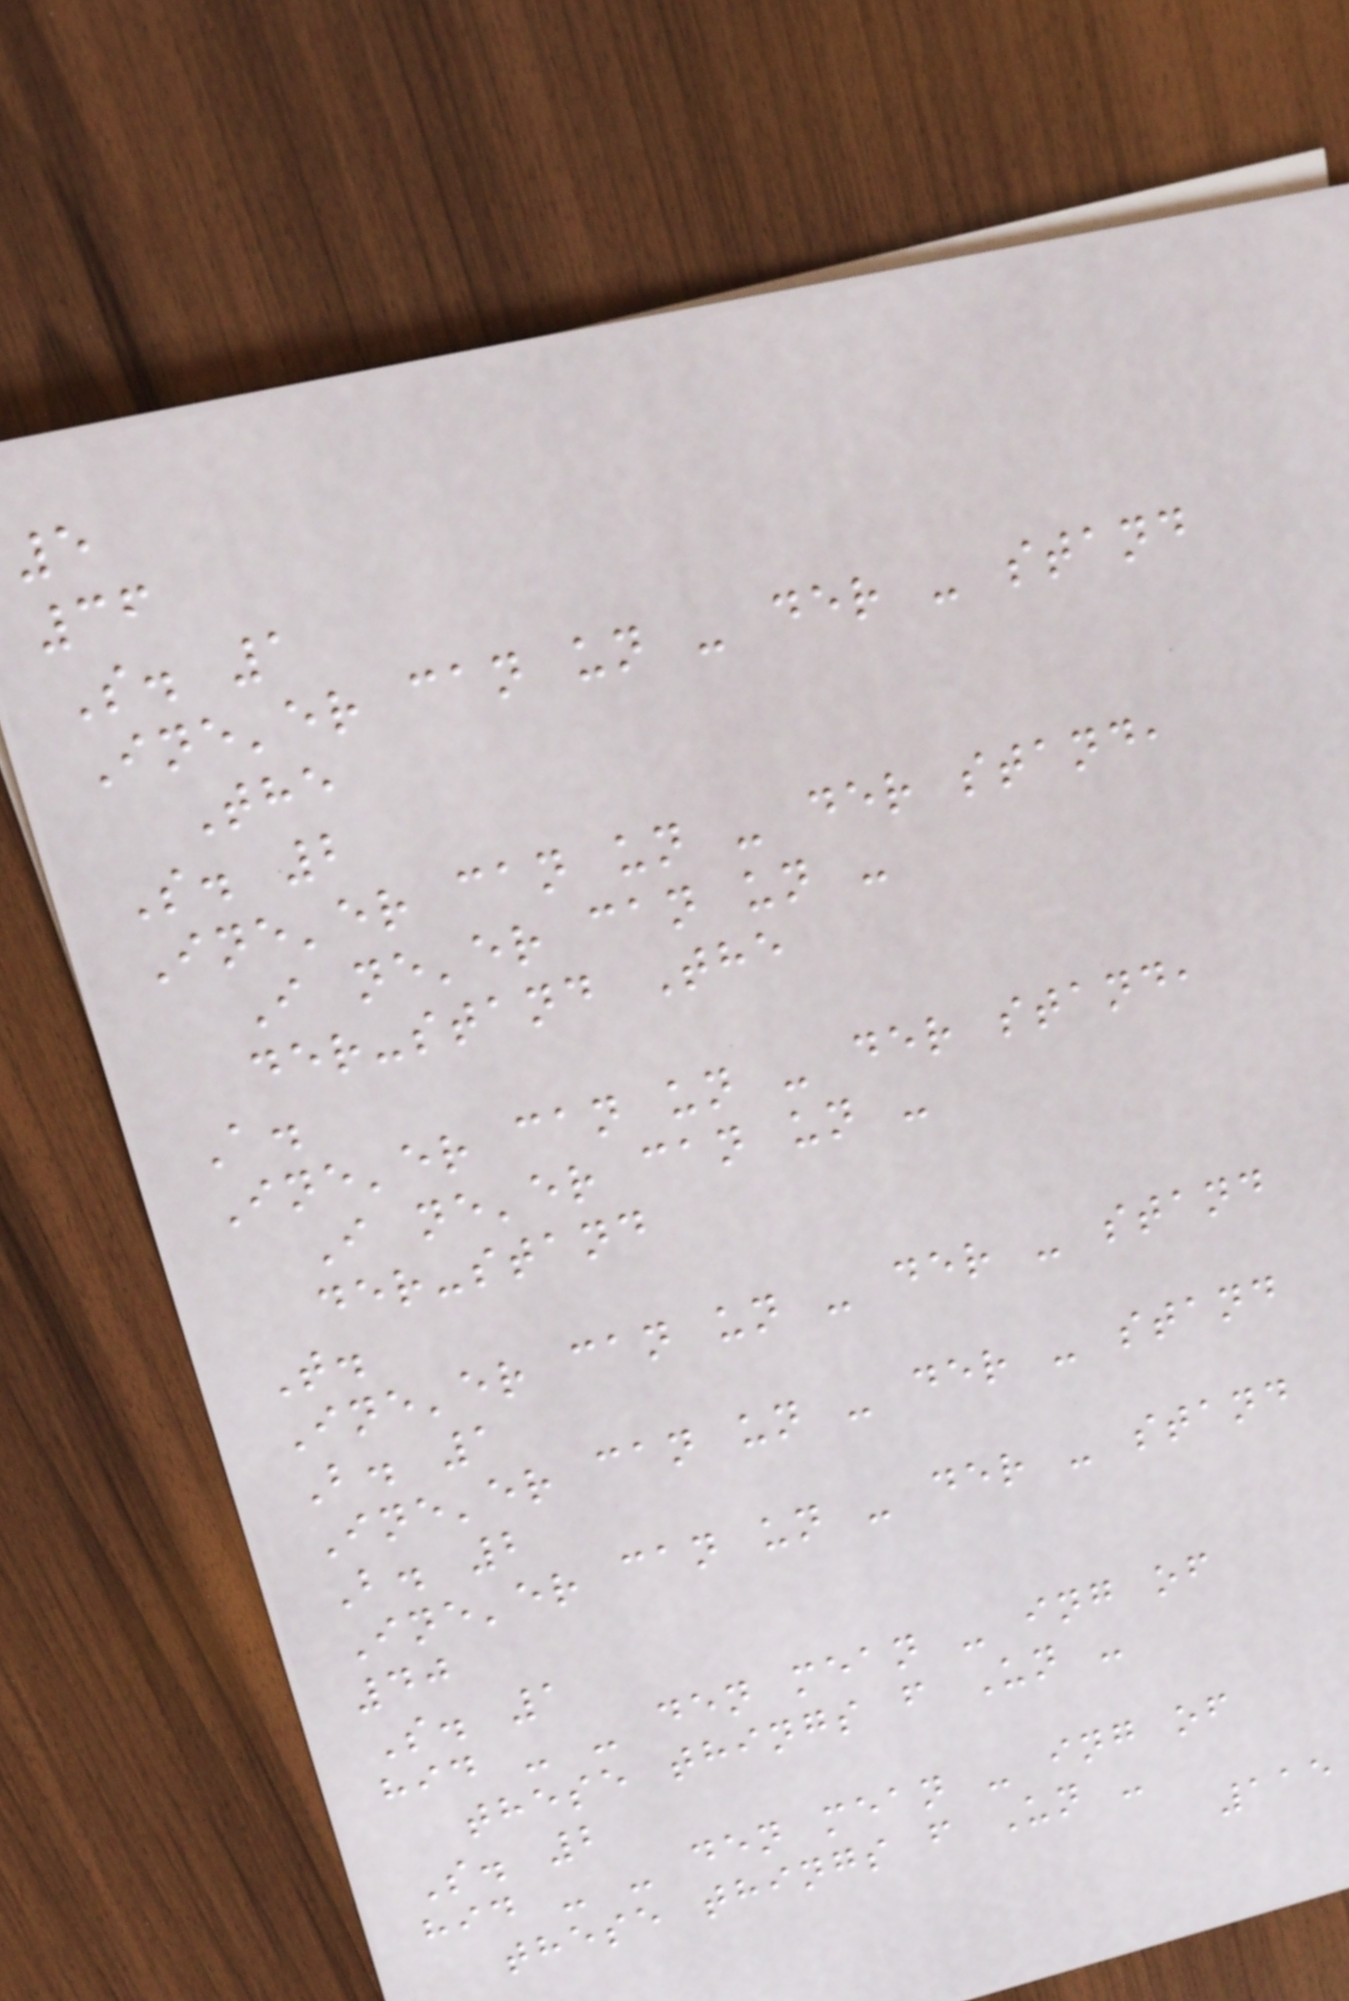5
36
S. 1
Ine'er can un - der - stand
The
S. 2
Ine'er can un - der stand,
I ne'er can un -
der-stand The
A.
Ine'er can un - der stand,
I ne'er can un -
der-stand
T.
Ine'er can un - der - stand
B. 1
Ine'er can un - der - stand
B. 2
Ine'er can un - der - stand
40
S. 1
hid - - den mean - ing of
these things f Un -
S. 2
hid - - den mean - ing of
these things f Un -
115
